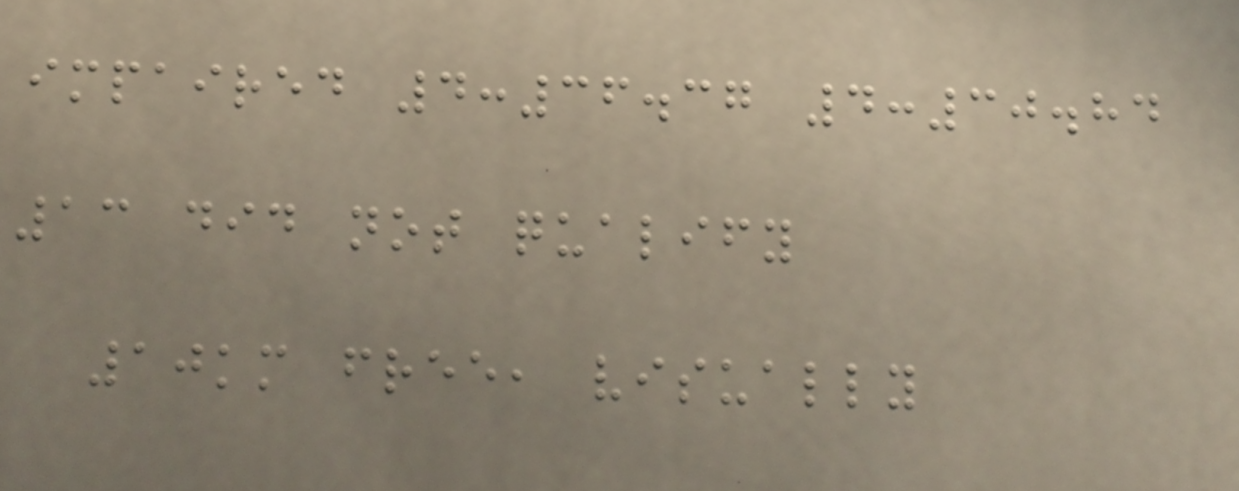impaired 4:36.37 4:30.84
13 did not qualify
10km free, visually
